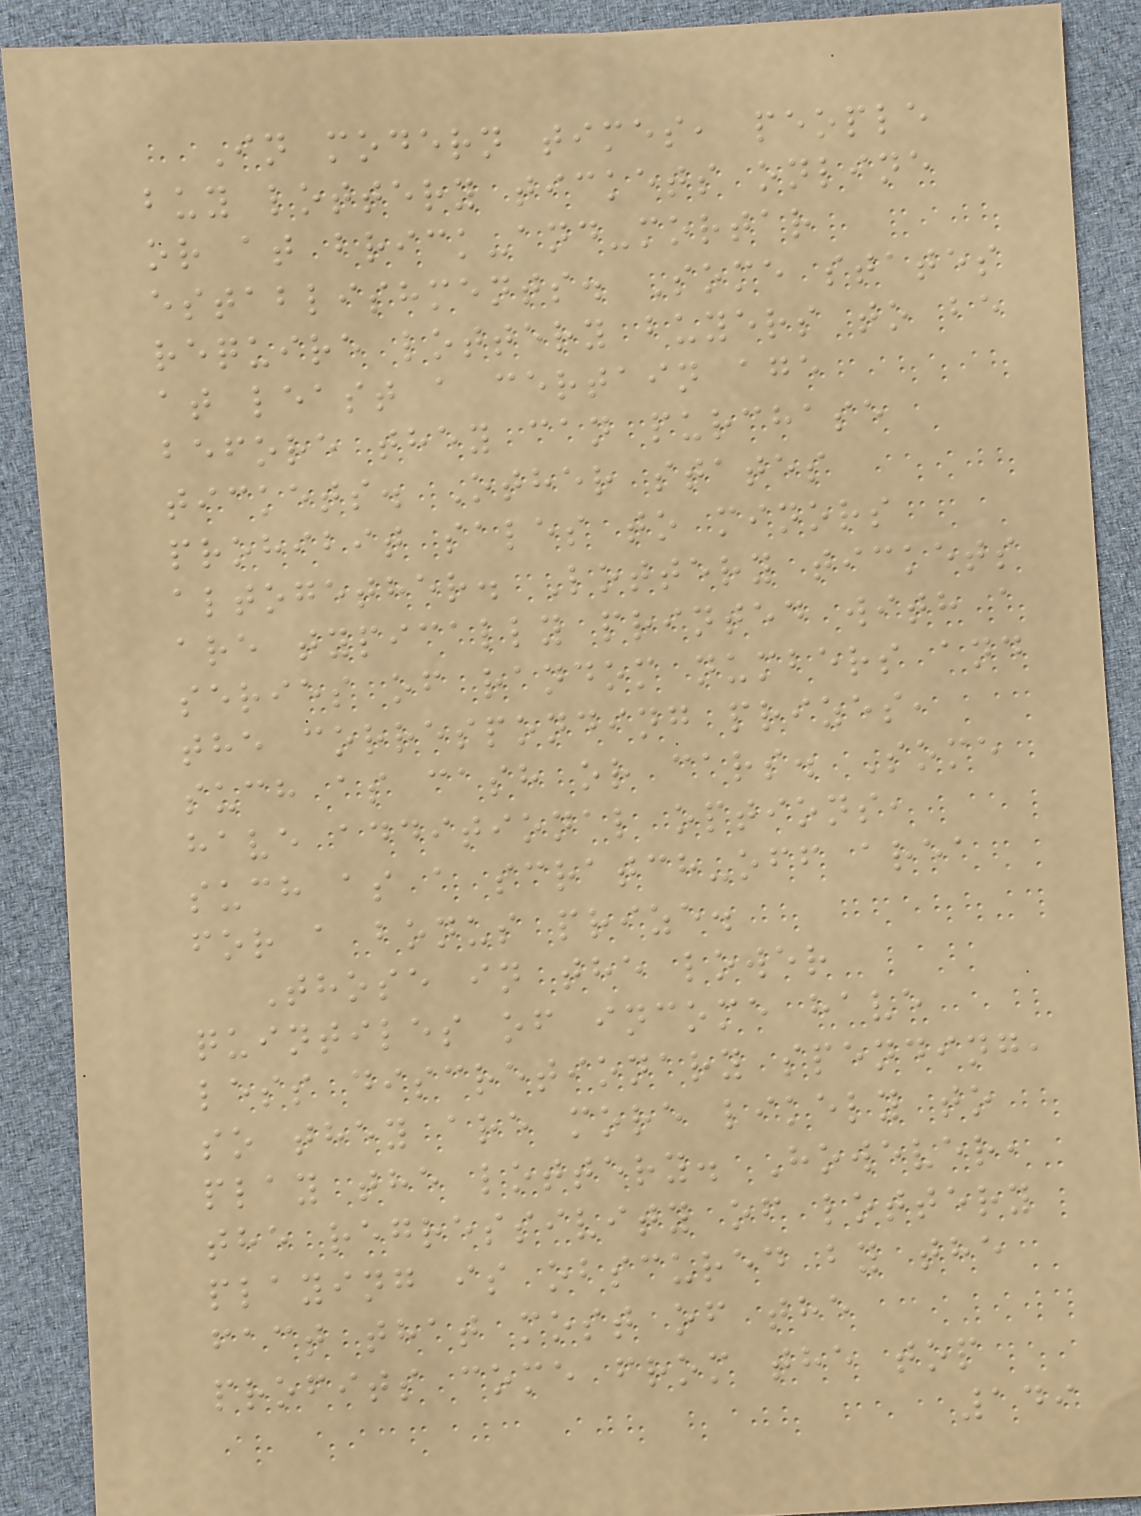In modern times, people
buy lottery tickets online
or at brick-and-mortar
establishments. Some states
require lottery buyers to be
at least a certain age
before they can purchase
tickets. Other states
prohibit sales to minors
altogether. Lottery tickets
are typically printed with a
series of random numbers and
the corresponding prizes,
such as cash or cars. Some
have additional options,
such as a scratch-off area
for a bonus prize.
Those in the lower
quintiles of income have
less discretionary spending,
so they are more likely to
play the lottery. However,
the regressivity of lottery
playing is obscured by the
fact that most of the
profits come from the top
149
